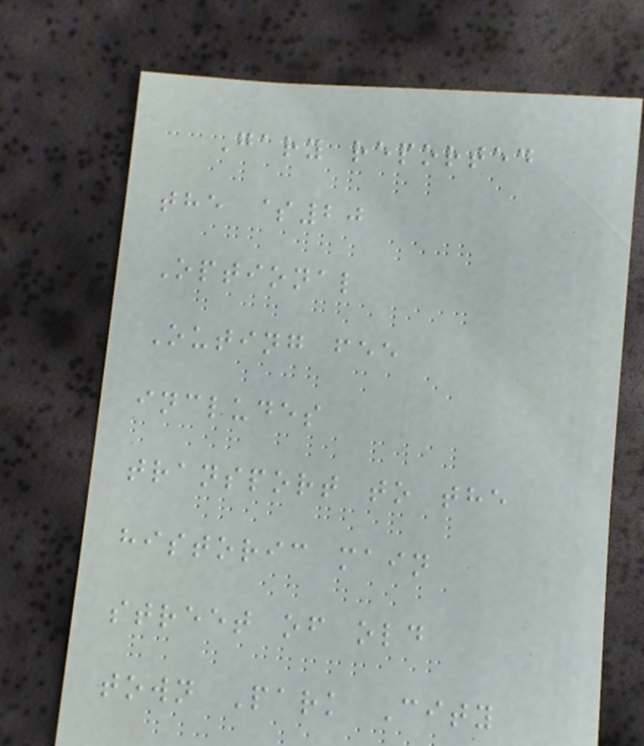Gary reported
the $20
Optional
Outing fee
includes
transport to the
historic main
street of old
town Park City
